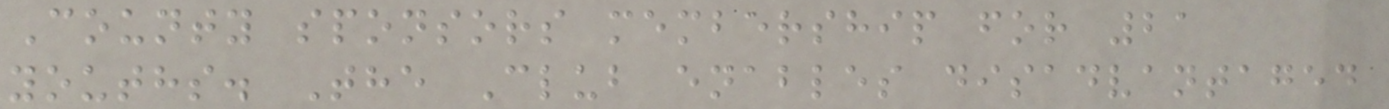County sponsors membership for 21
youths. The Club enables disadvantaged
